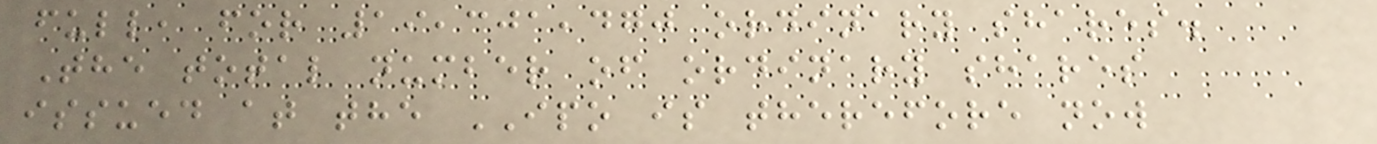full, for 19,301,470 ordinary shares.
The total number of ordinary shares
issued at the IPO is therefore now
